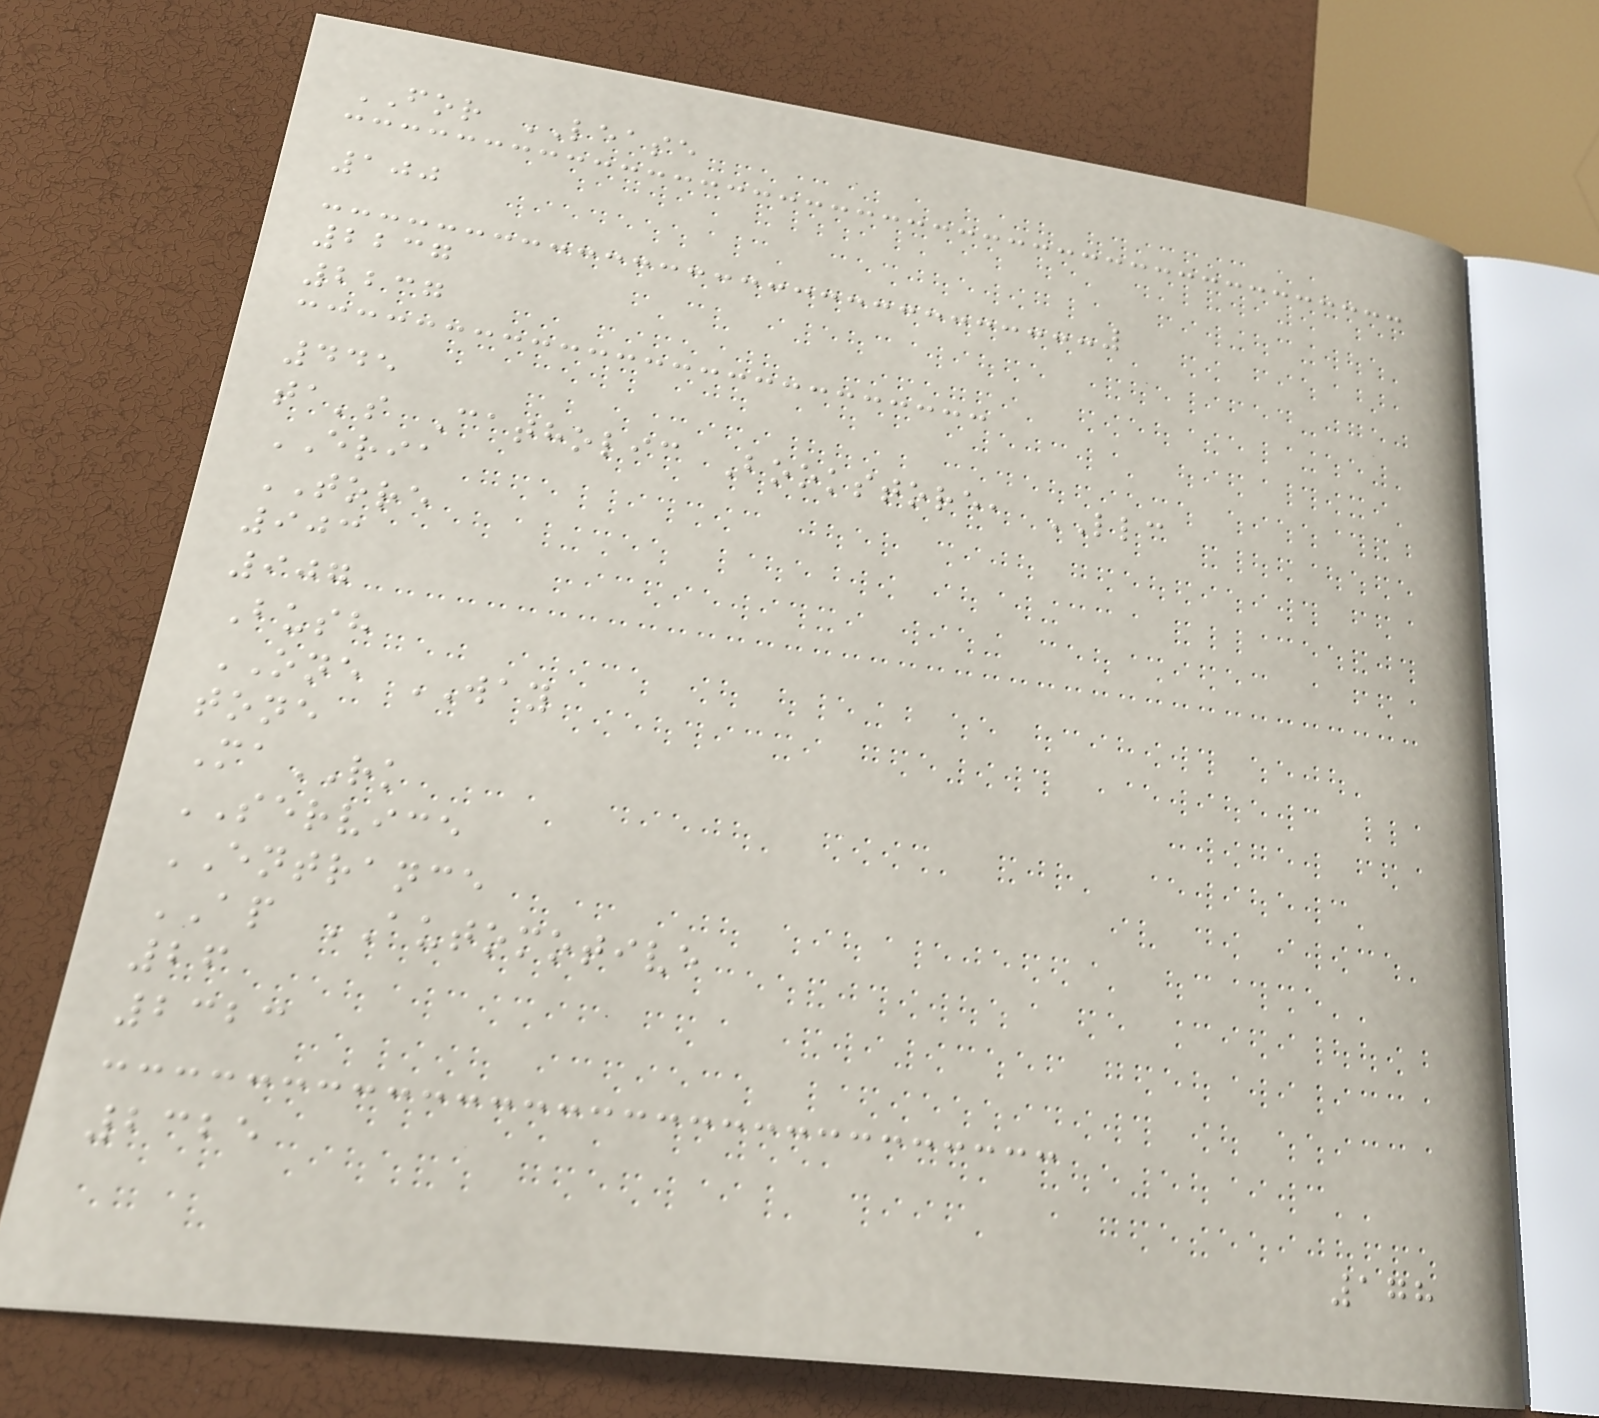FOR LEASE
100
2237
2237
445
ta's Catholic Bookstore, LLC
ERIA
TORE
903
907
Bush
ONE WAY
tone
MaRK
SERVICE
ENTRANCE
AP AUTOMOTIVE
26
2323
2325
178
